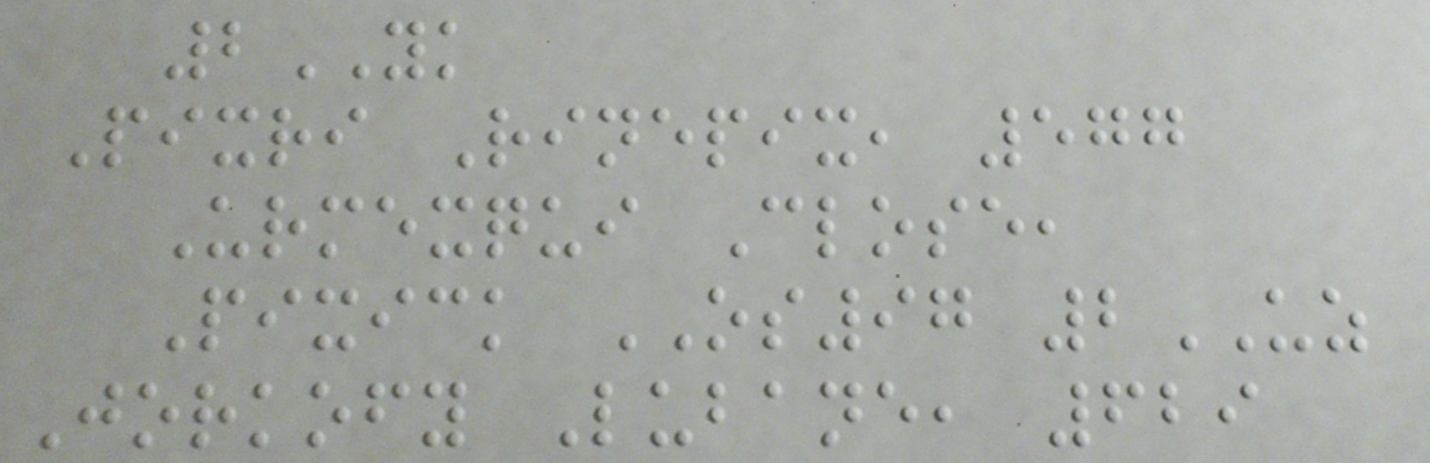2YK
Pixri Rinepix, 577
Urmexqui Close,
Pixick OS97 2UZ
Jorkofy Lubane, 629
